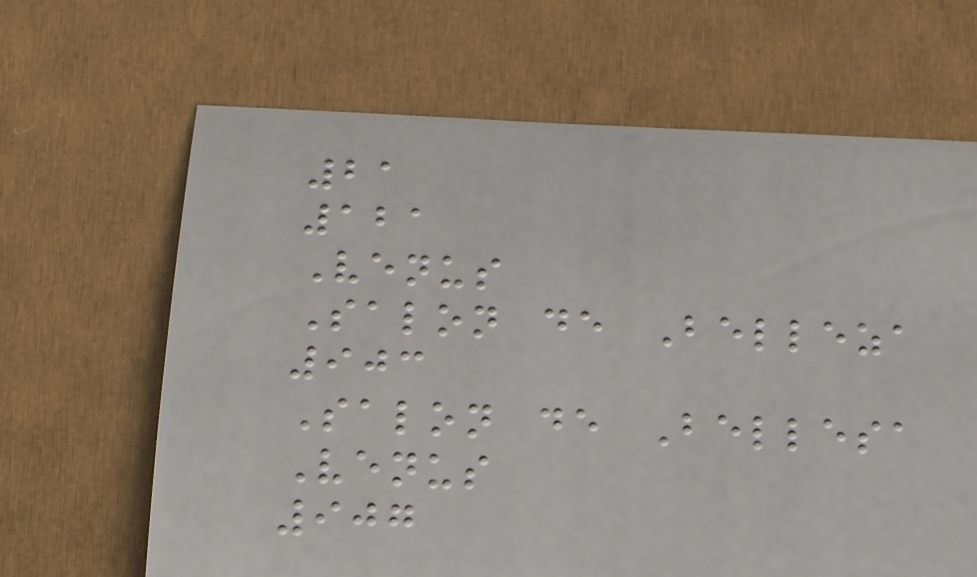21
121
Venus
Salon de Belleza
903
Salon de Bellesa
Venus
907
